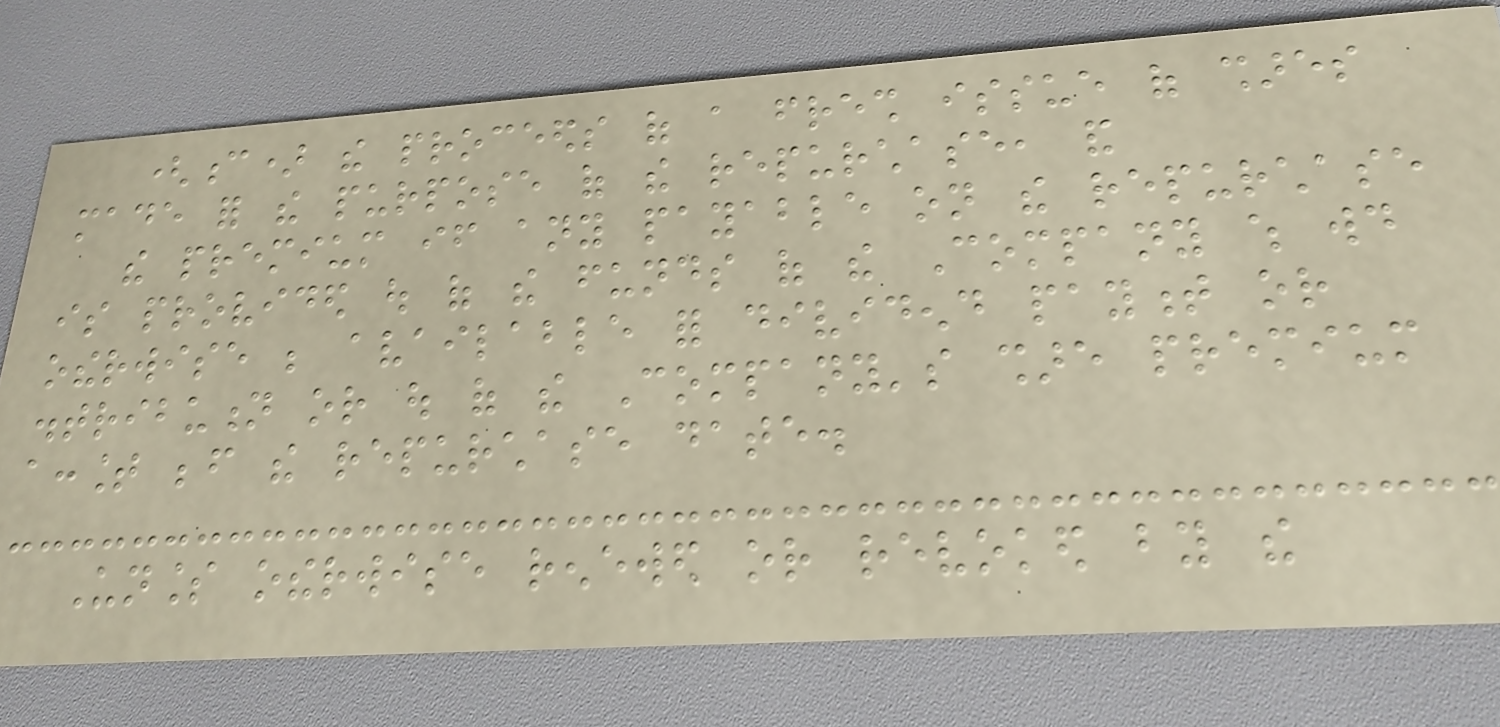(c) the proceeds of a fresh issue of shares
made for the purpose of the repurchase, and
the premium if any payable on the repurchase
is provided out of the funds of the Company which would
otherwise be available for dividend payment or
distribution or out of the Company's share premium
account before the repurchase date.
Unless otherwise renewed or revoked by the
